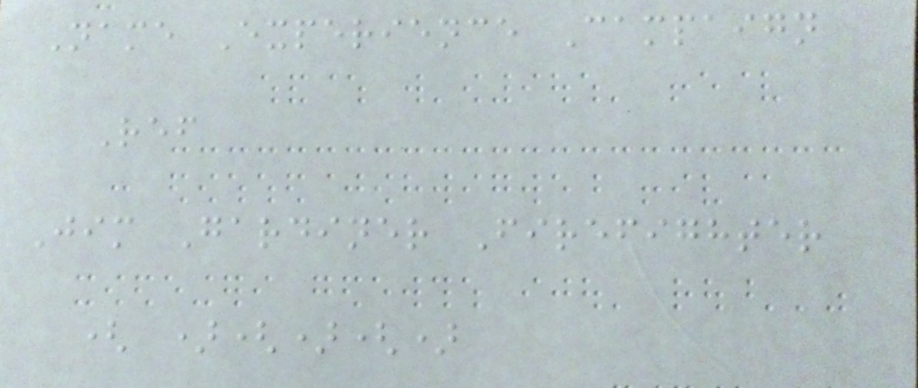Name Experience Campaign
Ref
Jim Gardiner Firefighter
( )()()
